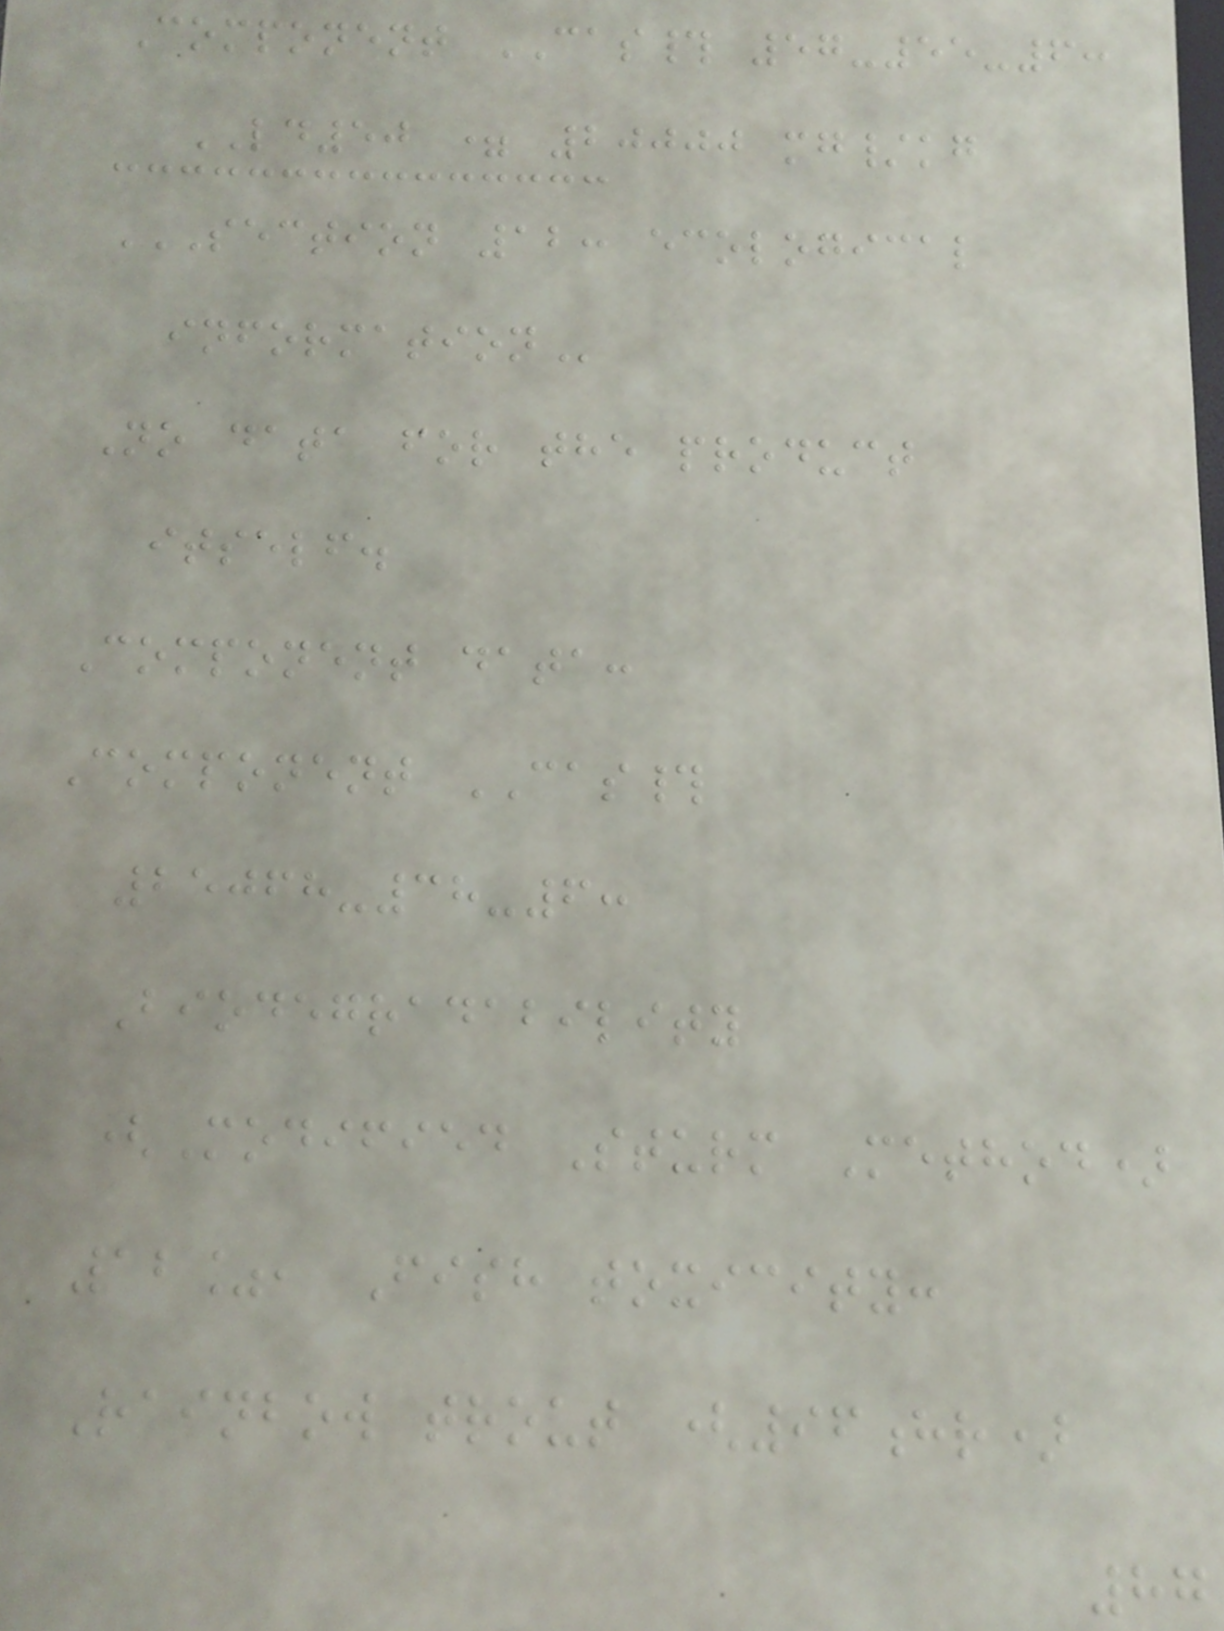Component CAS# 57-55-6:
LD50 = 20000 mg/kg
SECTION 12: ECOLOGICAL
INFORMATION
No data for the product
itself.
Component data:
Component CAS#
25068-38-6:
Biodegradability
(Modified Sturm Method)
12%, Fish toxicity:
Rainbow trout (96hr)
87
